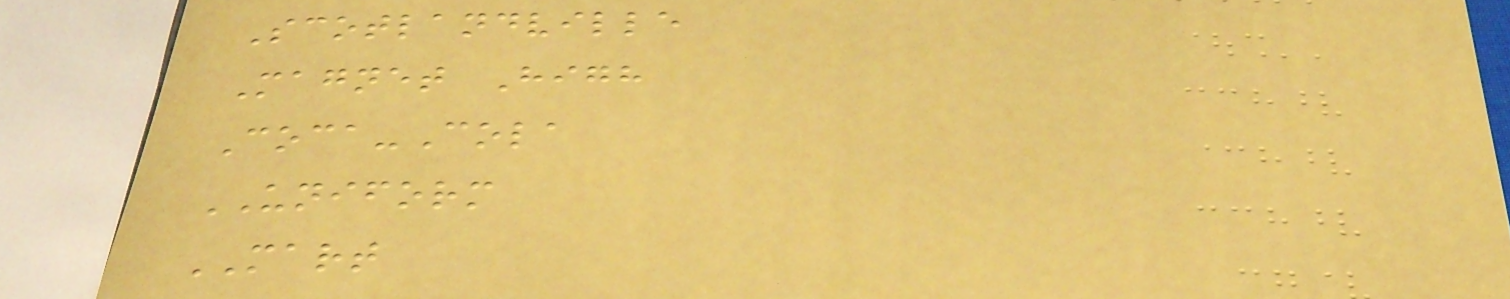Scotlandville
Magnet High
Coca-Cola
UNIFORM
MART
